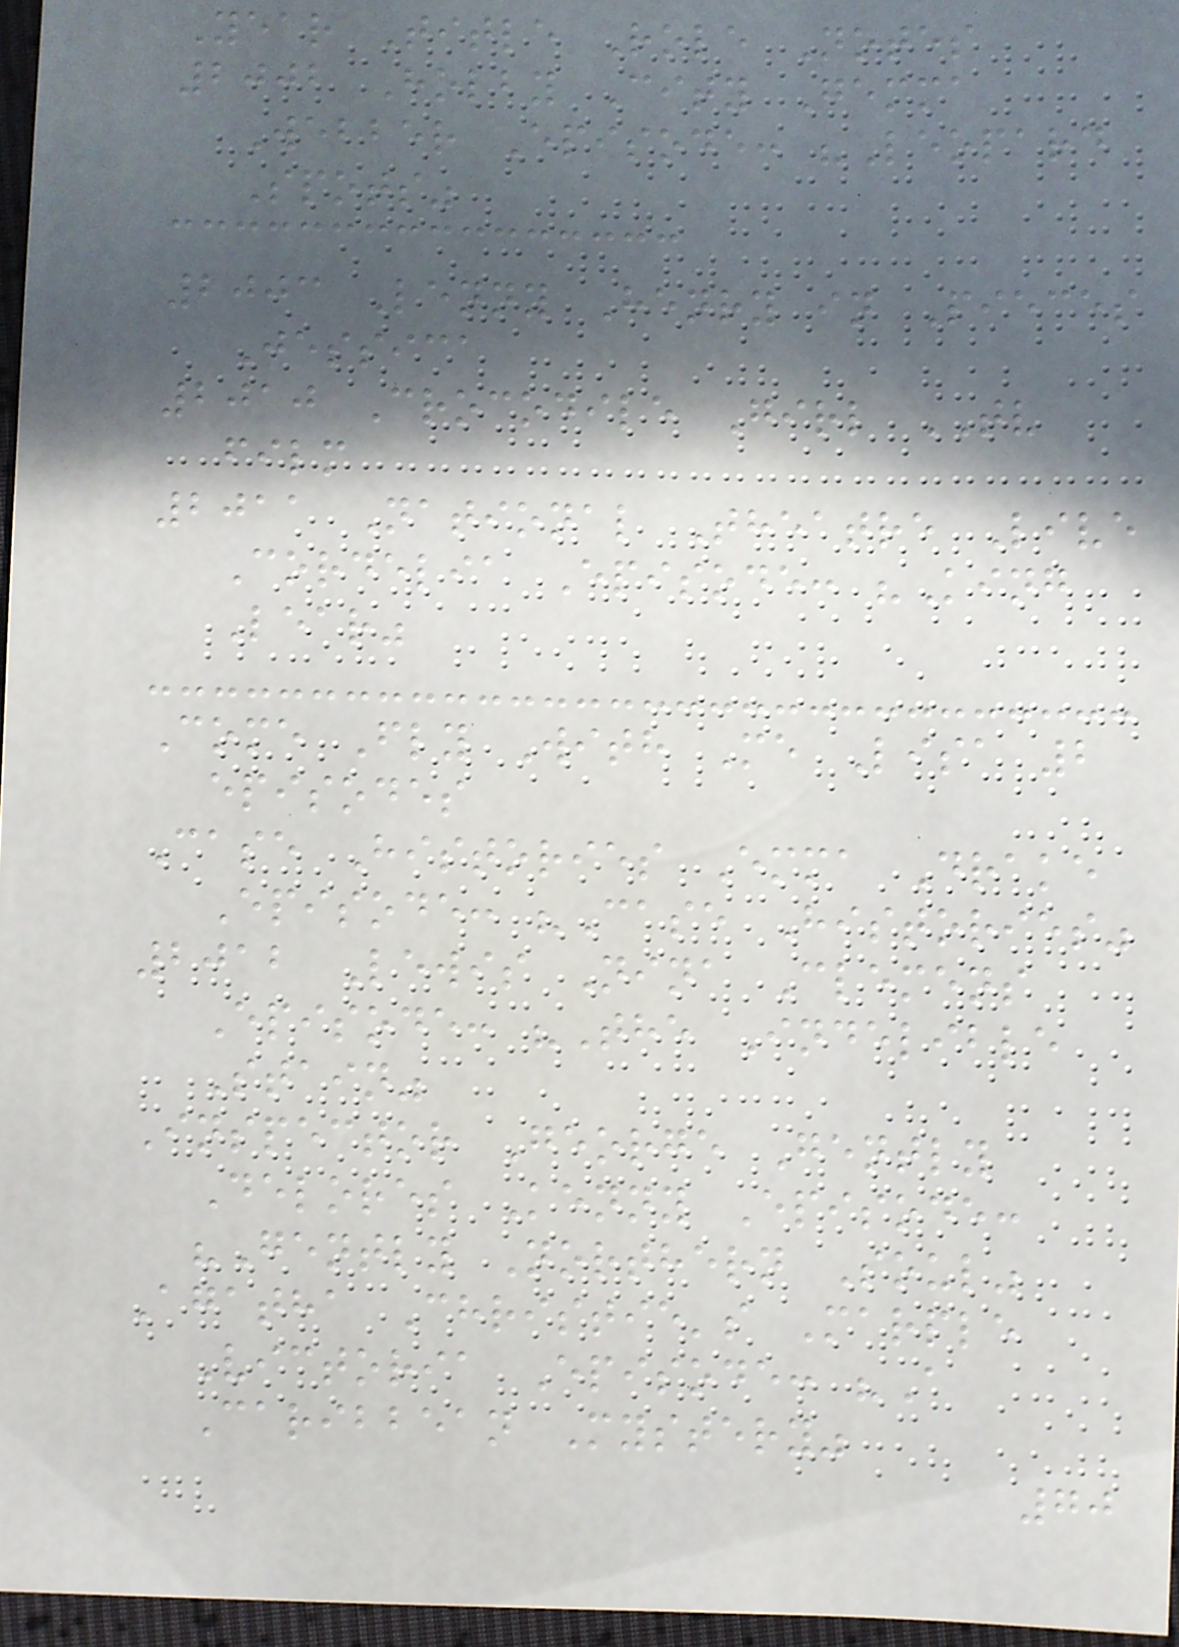Year Title Role Notes
2002 Holby City Gemma
Webber Episode: "Leopard
Spots"
2003 Lenny Henry in Pieces
Jessica
2010 Crocodile Girl TV
film
2011 National Theatre Live
Cordelia Episode: "King
Lear"
Come Fly With Me Lisa 2
episodes
Case Histories Emma Drake
Episode: "Case Histories"
2012 Lewis Nina Clemens
Episode: "The Indelible
Stain"
Inspector George Gently
Delores Kenny Episode:
"Gently Northern Soul"
Agatha Christie's Marple
Victoria Episode: "A
Caribbean Mystery"
70
